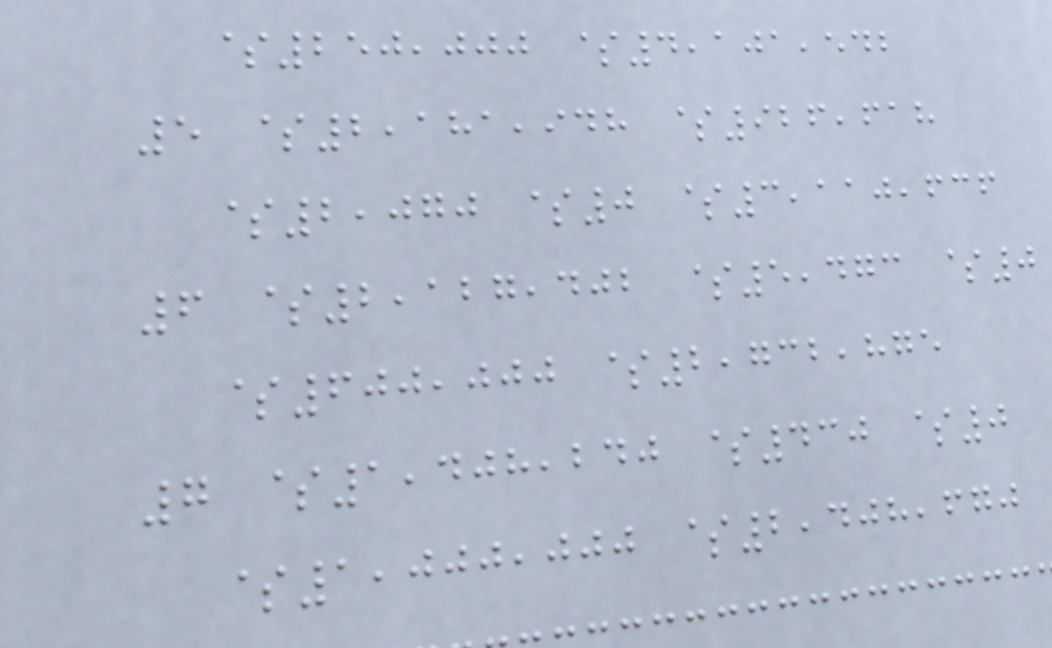$250,000 $4,101,542
5 $2,181,948 $926,618
$2,070 $0 $3,110,636
6 $2,127,402 $5,473 $0
$600,000 $2,732,875
7 $1,408,240 $430 $0
$1,000,000 $2,408,670
